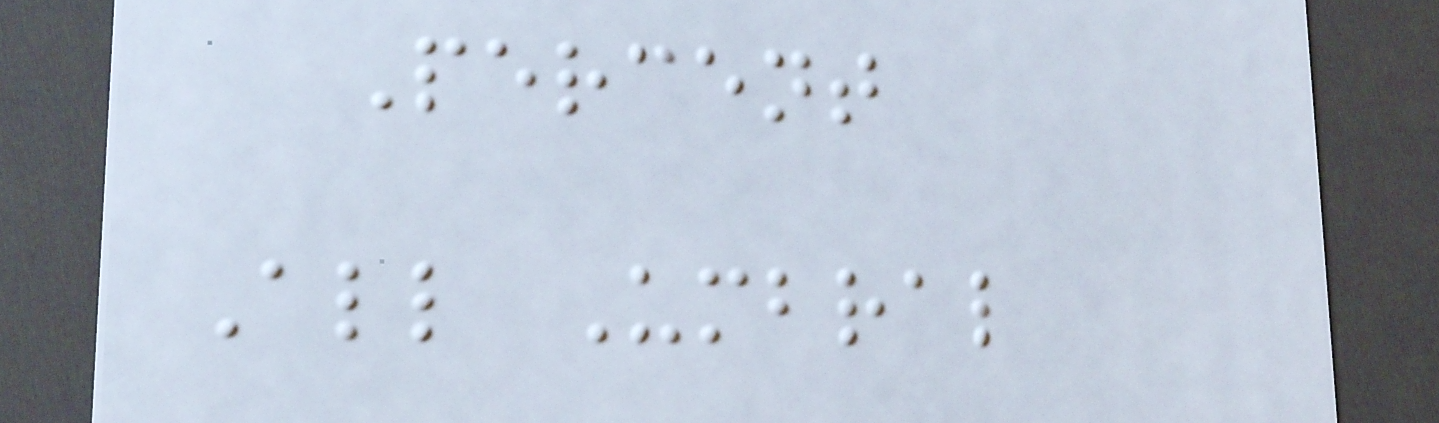Percent
All Umbral
